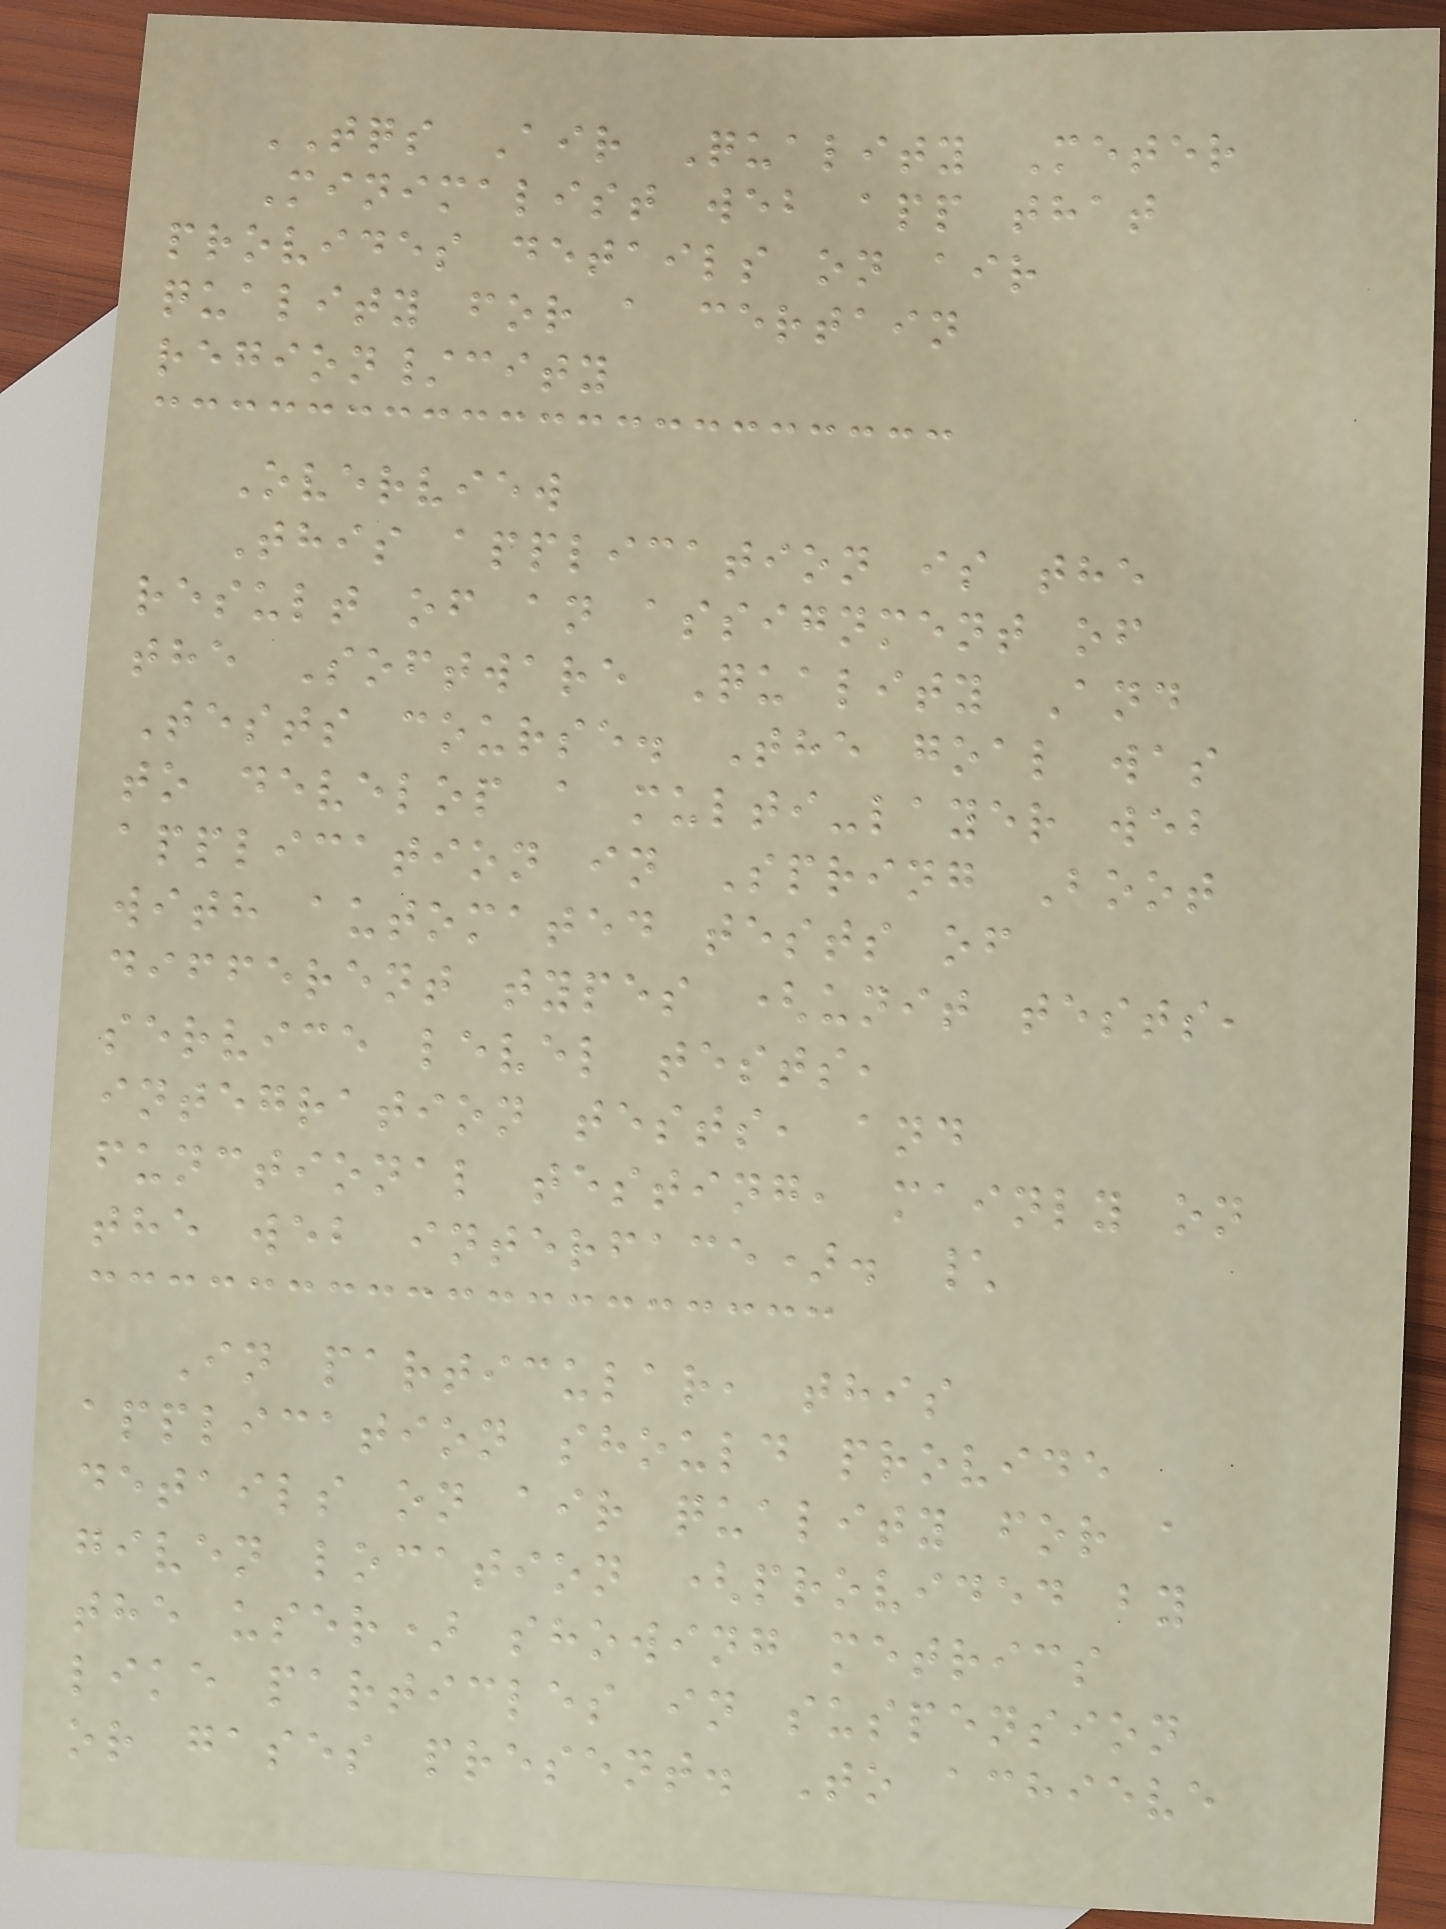TQS Air Quality Meter
Minimalist web app that
provides details on air
quality for a certain
region/city
Overview
This application is the
result of an assignment of
the Software Quality And
Tests course. The goal was
to develop a multi-layer web
application in Spring Boot
with automated tests of
different types (unit tests,
service level tests,
integration tests, and
functional testing, mainly on
the web interface). \
In particular, this
application should provide
details on air quality for a
given location (provided by
the user) showing metrics
like particles in suspension
or gases present. To achieve
